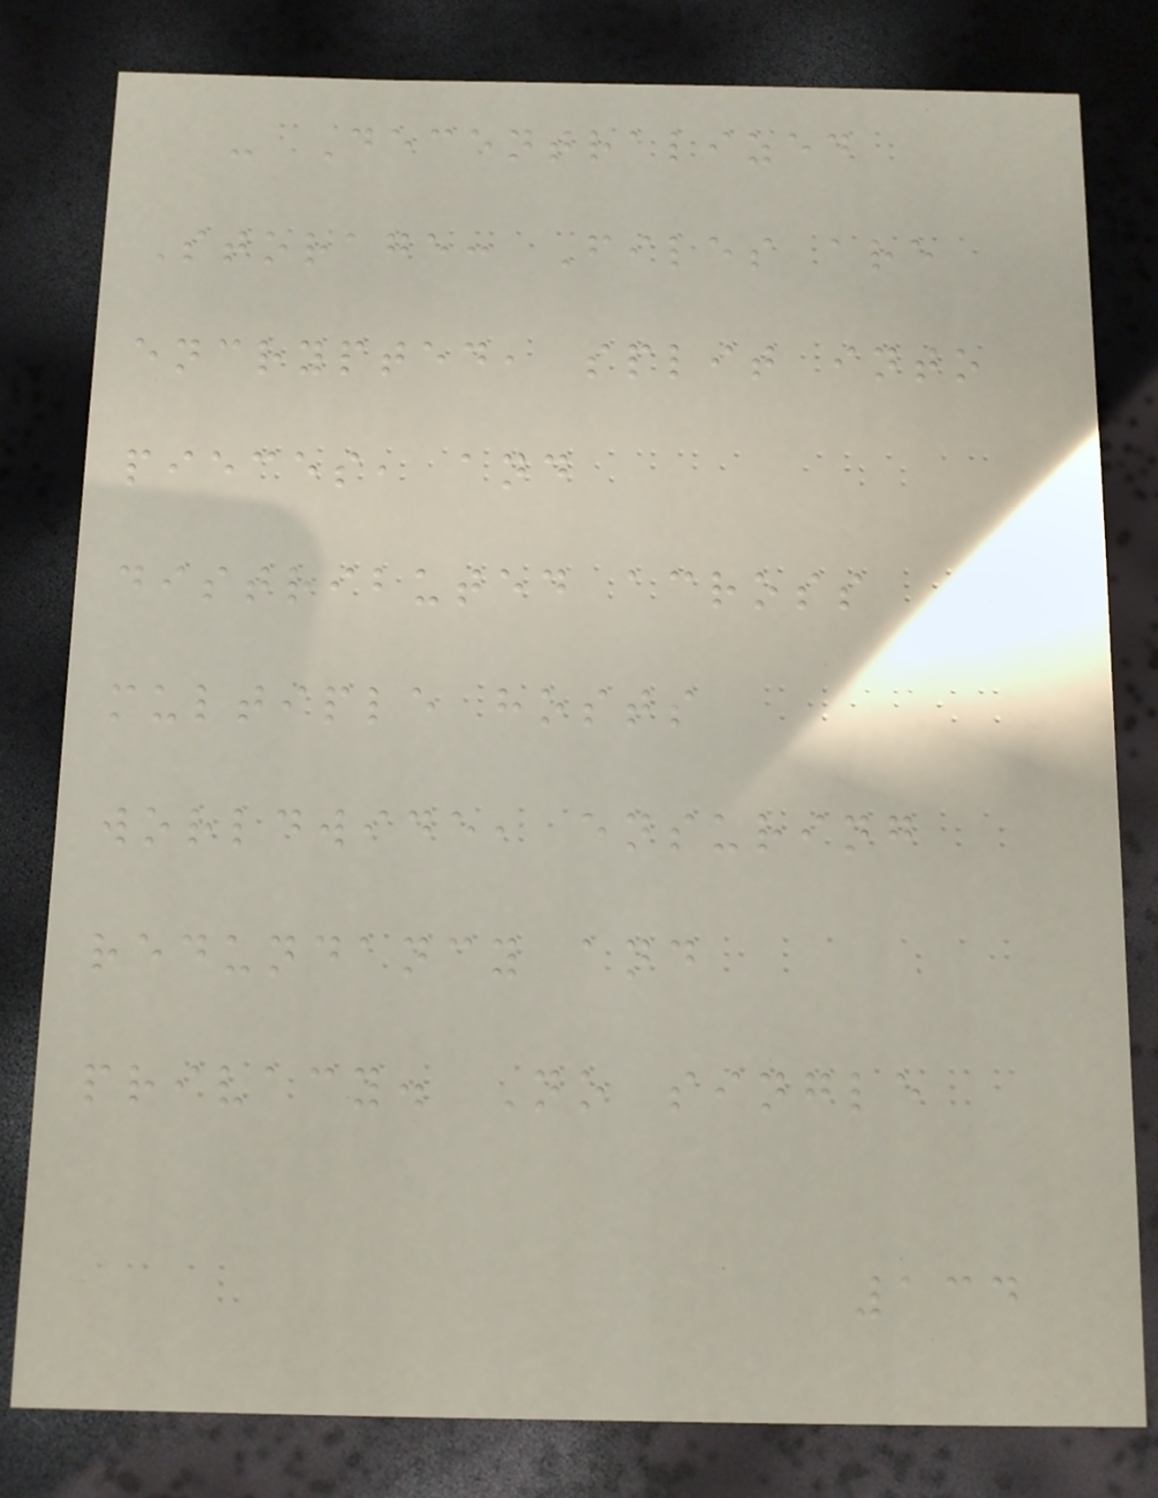- Decentralized
Storage: Files are
encrypted, split into
pieces, and
distributed across
multiple hosts
worldwide, ensuring
redundancy and
privacy. No single
134
